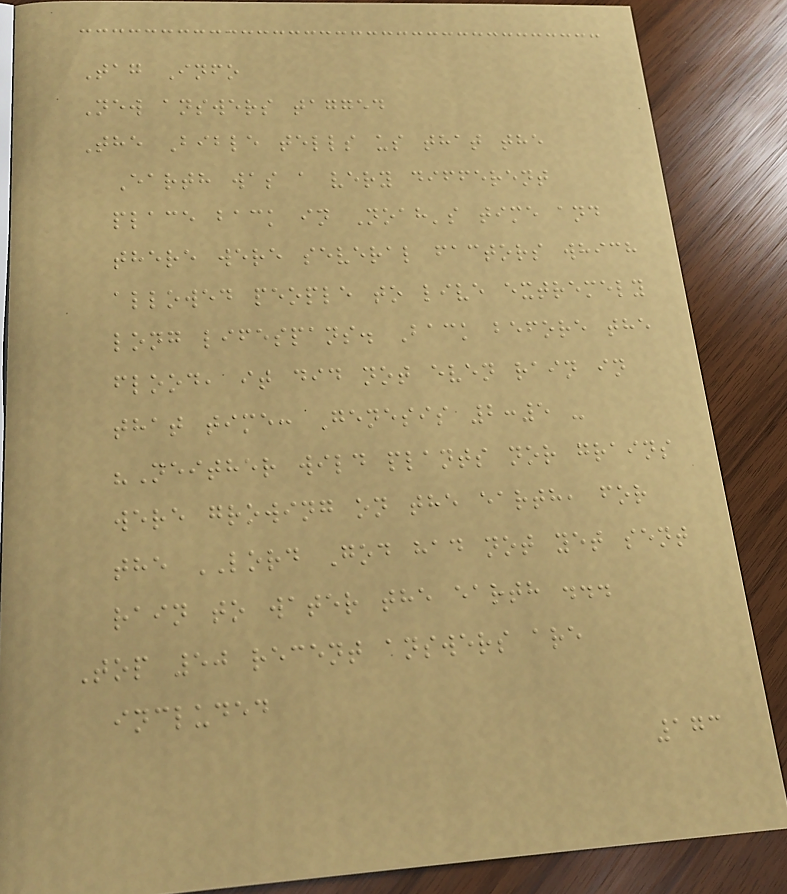Tag Info
New answers tagged
The Bible tells us that the
Earth was a very different
place back in Noah's time and
there were several factors which
allowed people to live extremely
long lifespans. Back before the
flood, it did not even rain in
that time: Genesis 2:5 -
"Neither wild plants nor grains
were growing on the earth, for
the LORD God had not yet sent
rain to water the earth ...
Top 50 recent answers are
included
173
